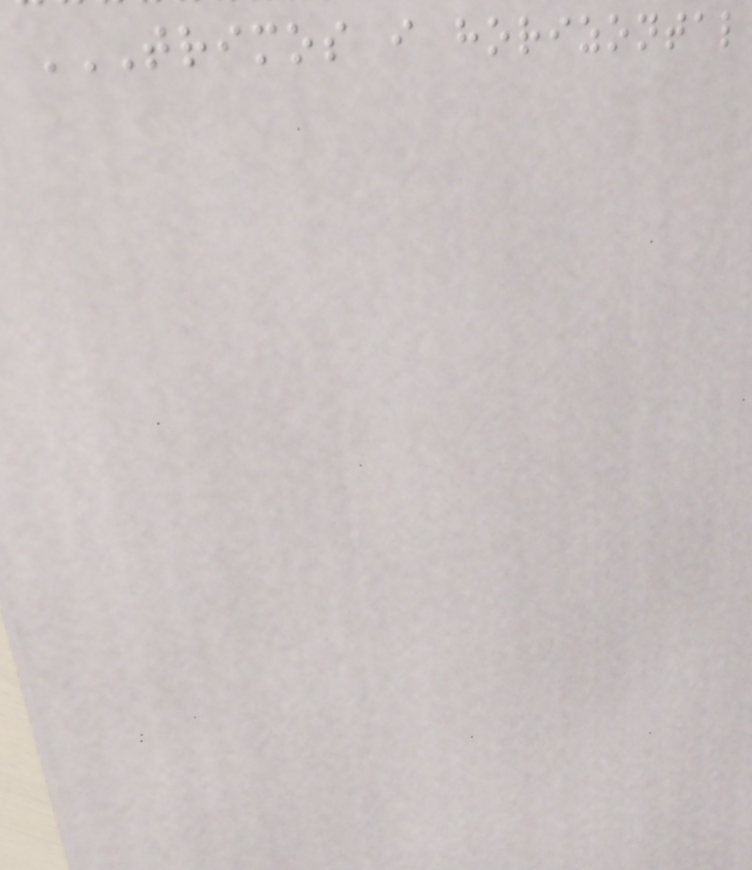TRIMOS I HORIZONTAL
